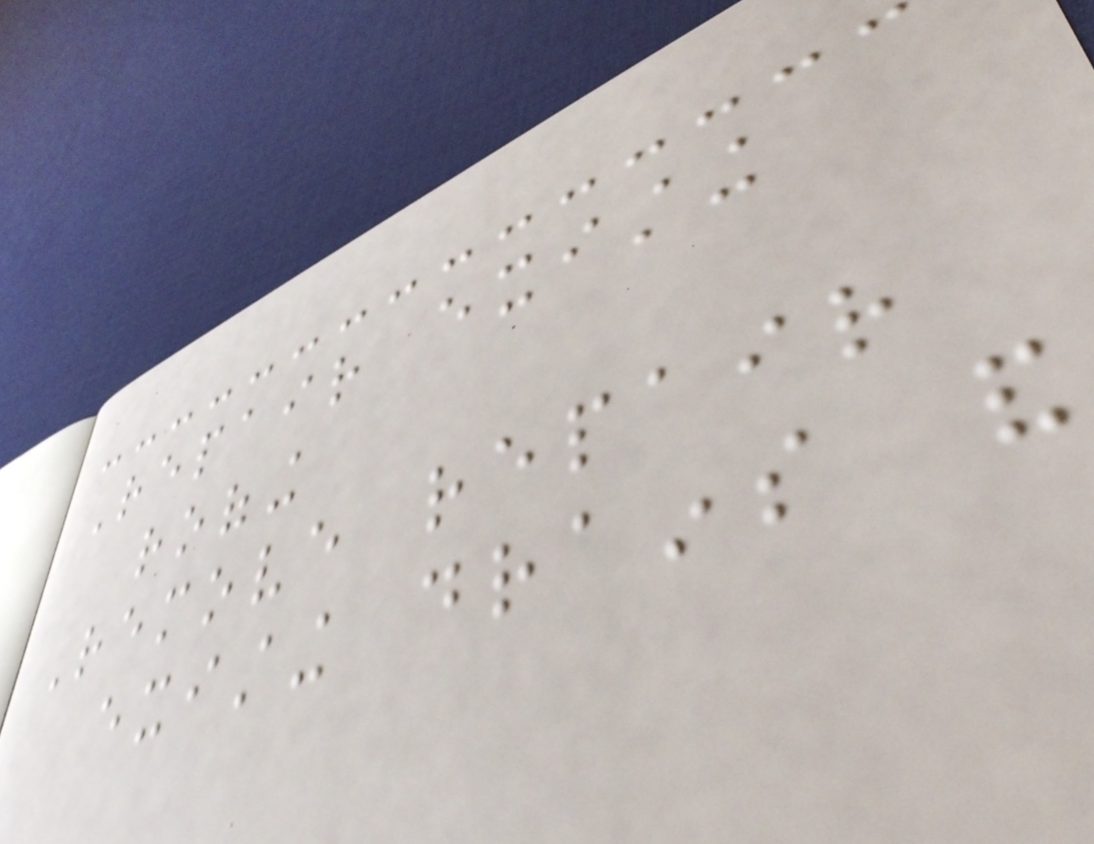Repair existing
roofing
Remove repair
existing drains and
